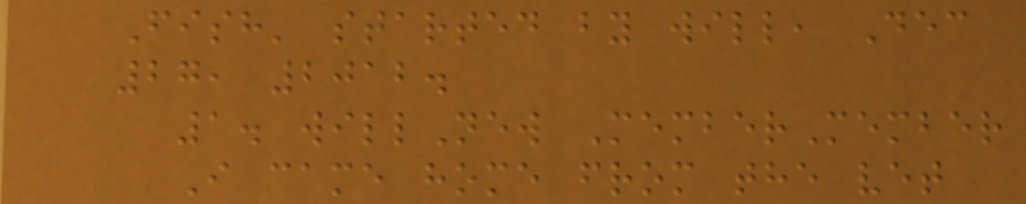Fish' started by will, Dec
27, 2012.
1. willNew MemberMember
I came home from the vet
